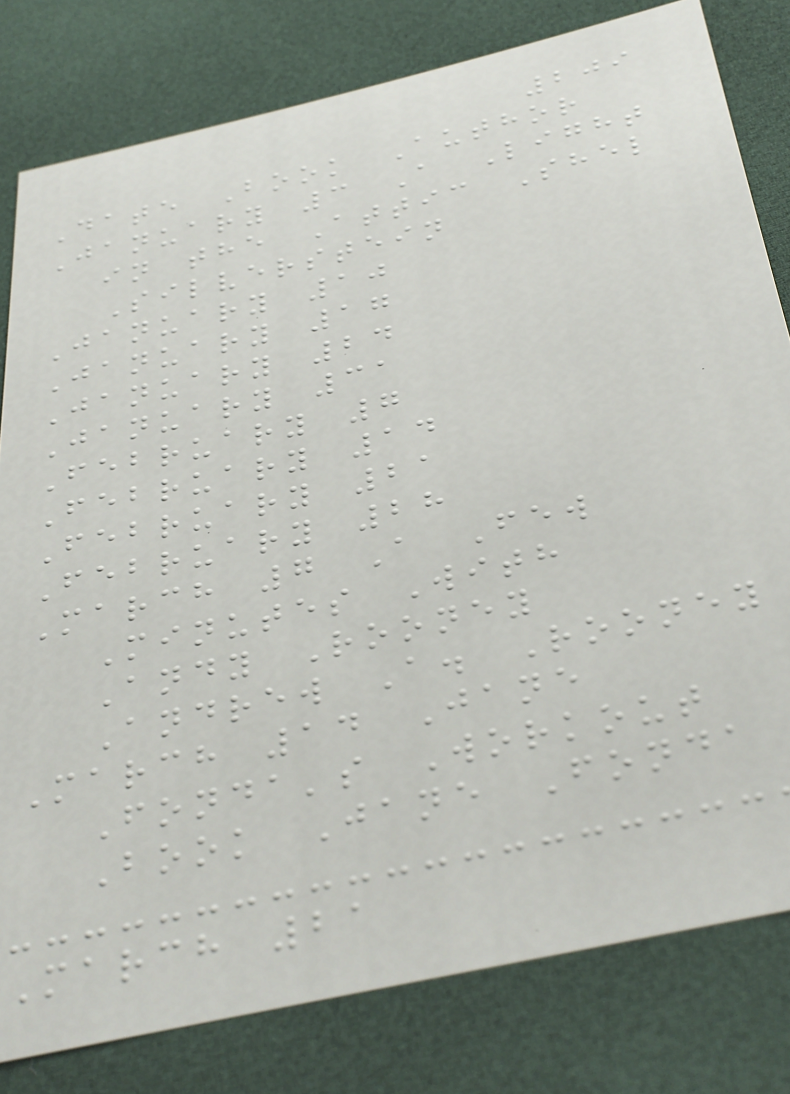209
Date Book Author
January 3 A Light
in the Attic Shel
Silverstein
January 10
January 17
January 24
January 31
February 7
February 14
February 21
February 28
March 7 A Few
Minutes With
Andy Rooney
Andrew A. Rooney
March 14 Jane
Fonda's Workout
Book Jane Fonda
March 21
